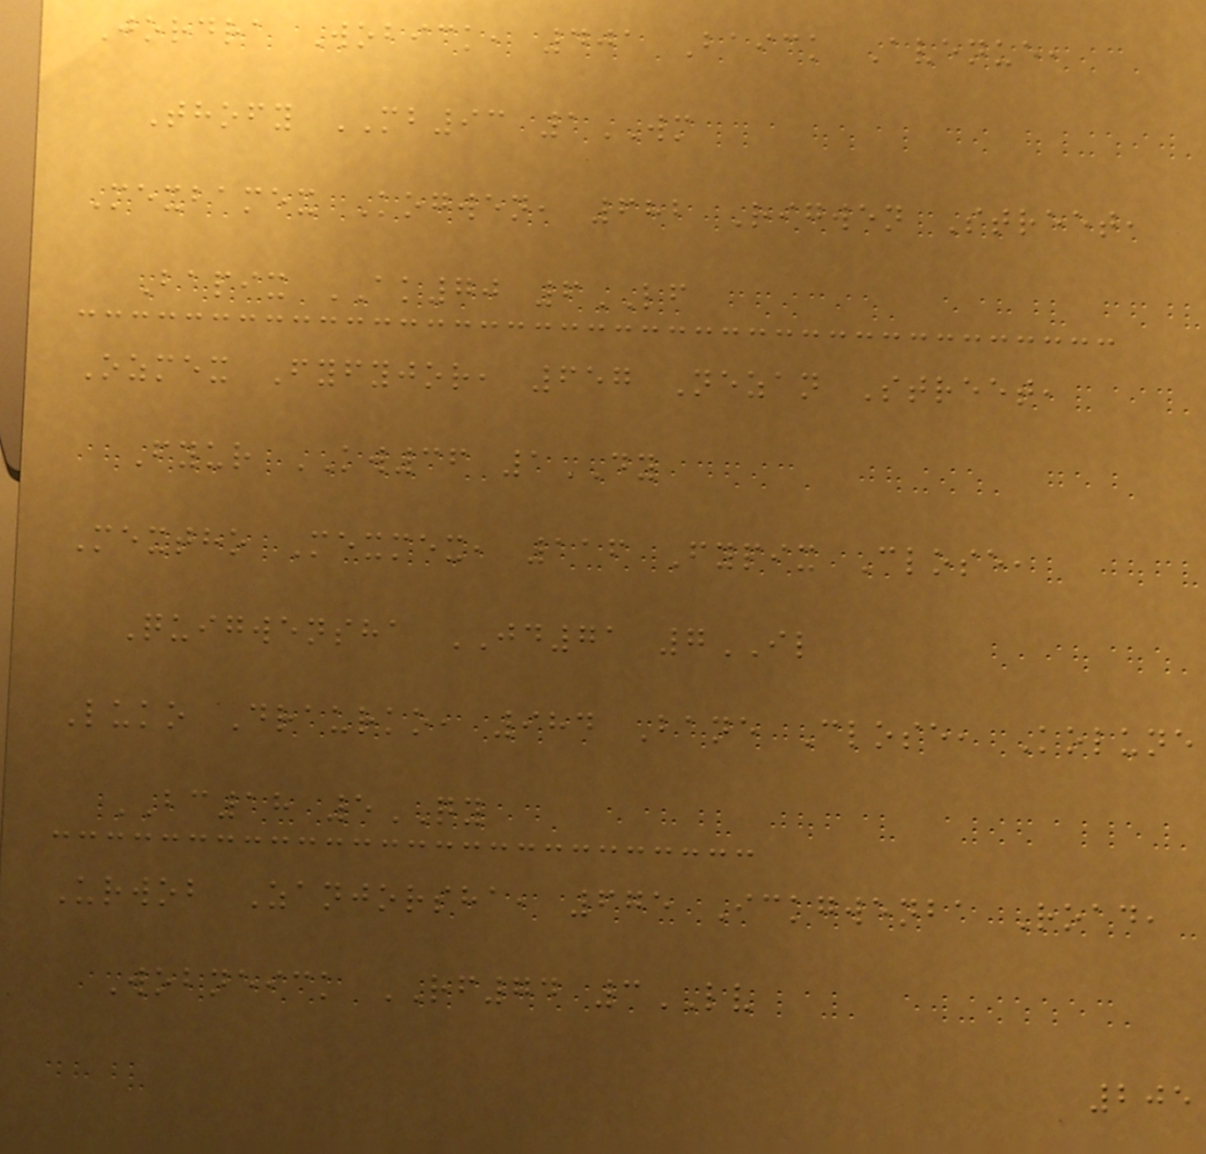Jordra Wobick, 401 Baick Avenue,
Thofy MB93 1WM
Mexbamex Kogwen, 682 Rigwen Street,
Bapix AK70 6LF
Ozmex Fyfyjor, 657 Nezan Street,
Fyur KW36 1DY
Mextho Mexmex, 116 Fypix Close,
Quigwensha JD71 7IL
Luko Draurko, 984 Bane Close, Kolune
BC18 5QY
Urwob Zanjorsha, 675 Ickgwenba Road,
Wobneick RF74 3LV
205
